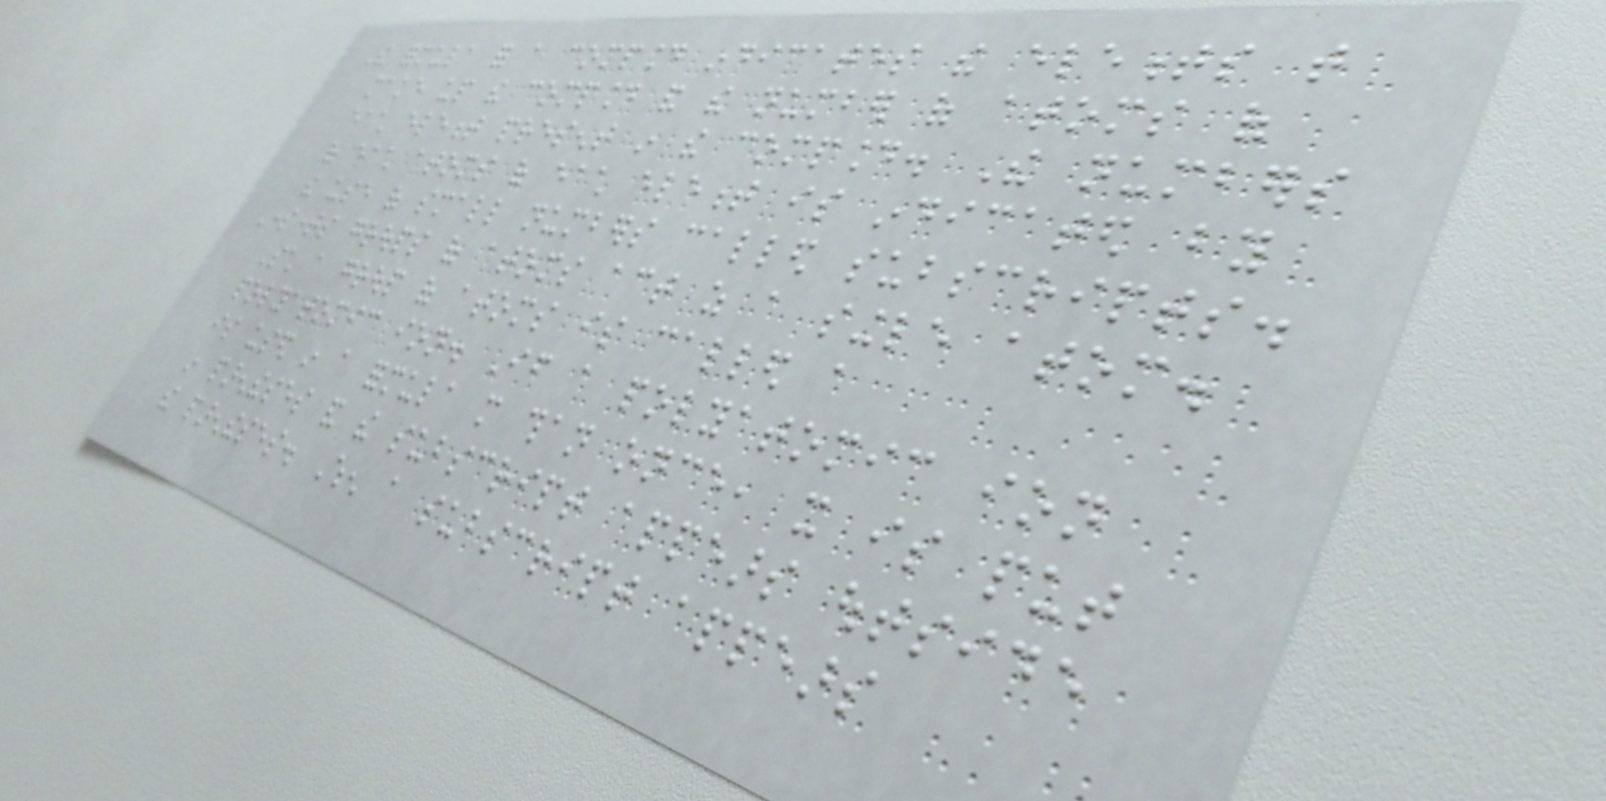The formula for a compound indicates the elements that
make up the compound and the number of atoms of
each element present in the compound. The numbers
of each atoms of each element is indicated by
the use of small numbers called subscripts.
Sometimes groups of atoms act as a single atom.
Such a group of atoms is called a
polyatomic ion. If a polyatomic ion
is used in a formula more than once, it is put
in parentheses and the subscript appears outside
the parentheses. When a subscript appears
